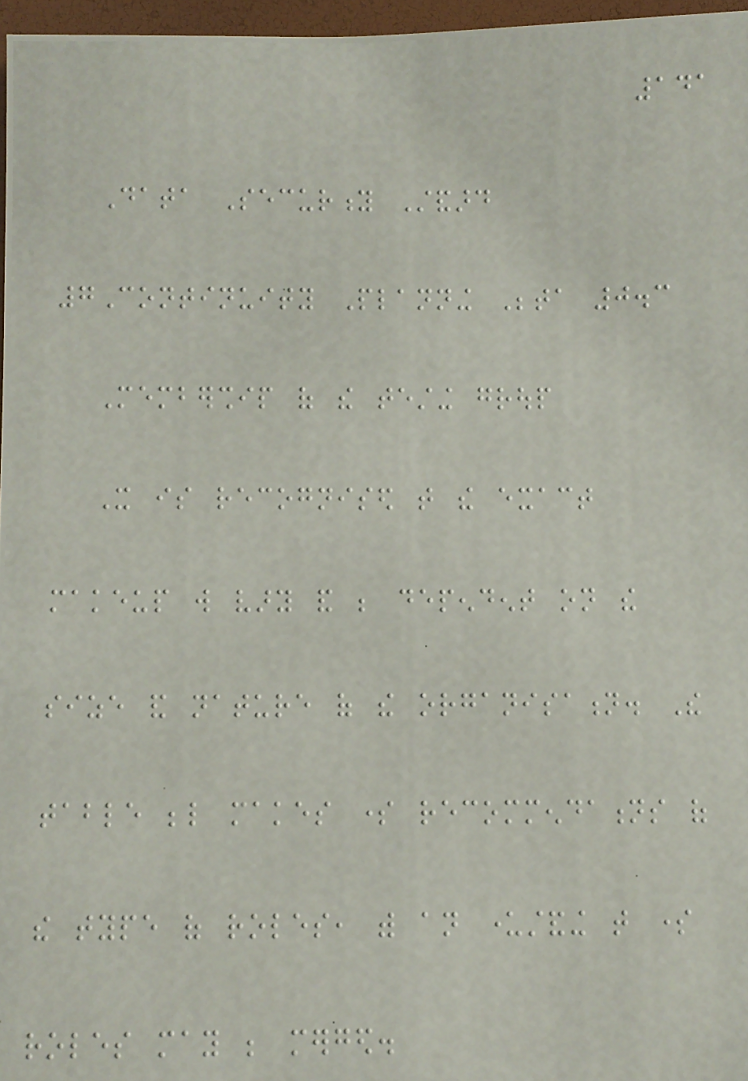141
Data Security Standard
7Continuity Planning Beta 0.3
Membership of the testing group
It is recognised that the exact
makeup will vary and be dependent on the
size and nature of the organisation. The
table below makes some recommendations of
the type of roles, with an understanding that some
roles may be merged.
